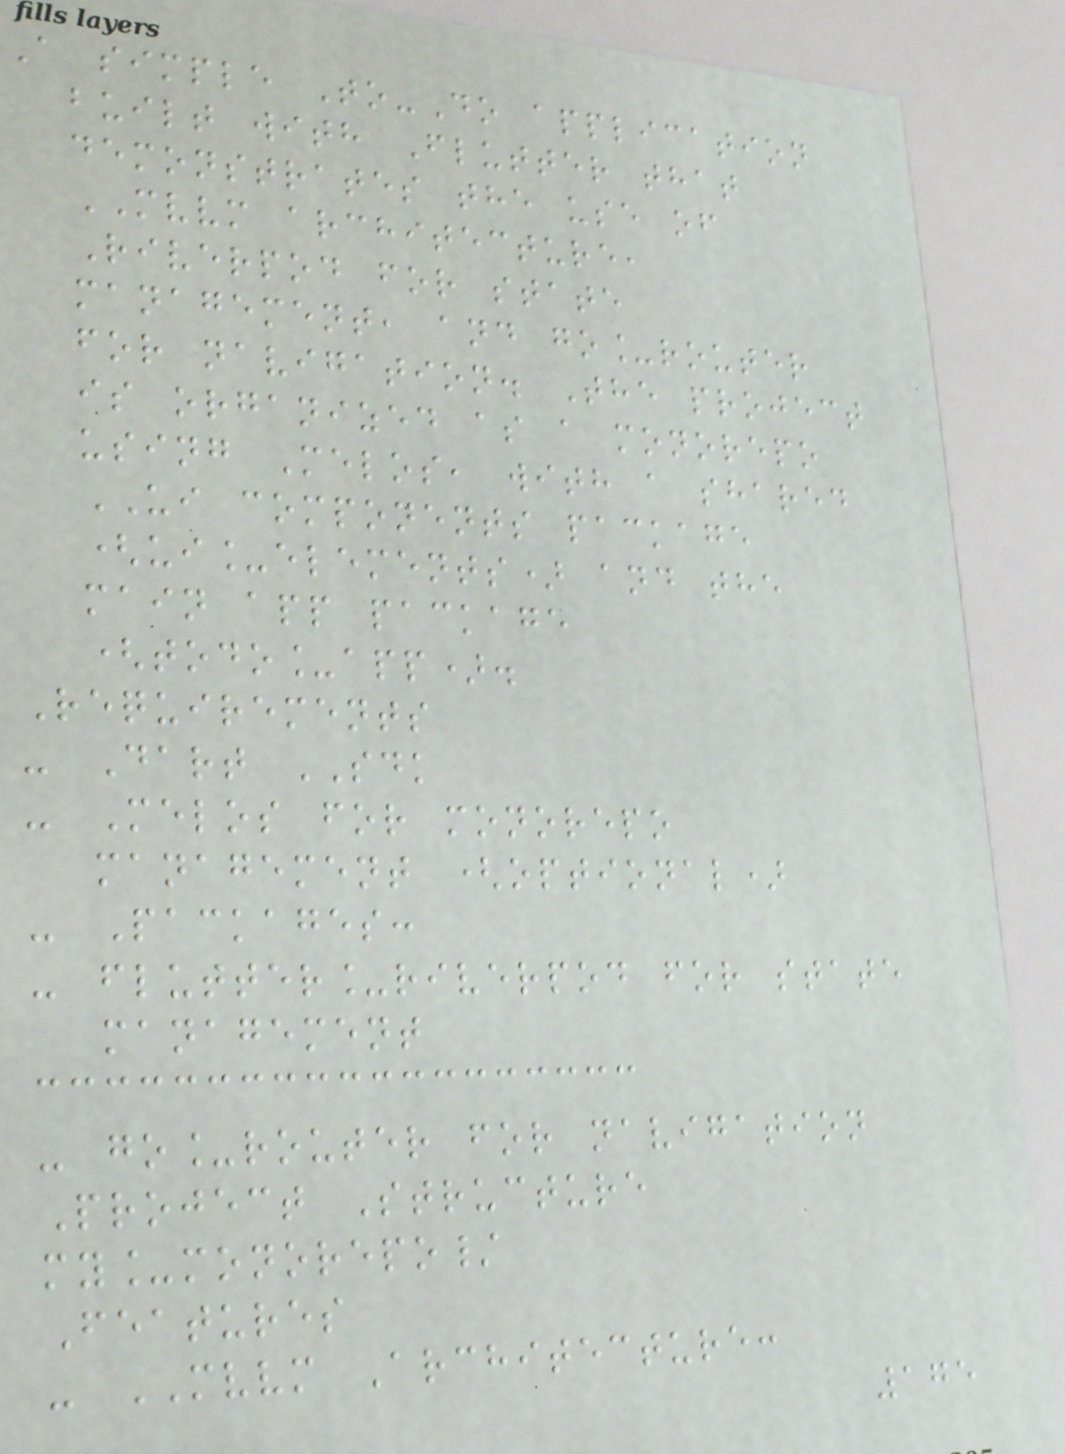A simple To-Do application
built with Flutter that
demonstrates the use of
MVVM architecture,
Riverpod for state
management, and go_router
for navigation. The project
is organized as a monorepo
using Melos, with a shared
UI components package
(ui_elements) and the
main app package
(todo_app).
Requirements
- Dart SDK
- Melos for monorepo
management (optional)
- Packages:
- flutter_riverpod for state
management
- go_router for navigation
Project Structure
my_monorepo/
Features
- MVVM Architecture:
175
